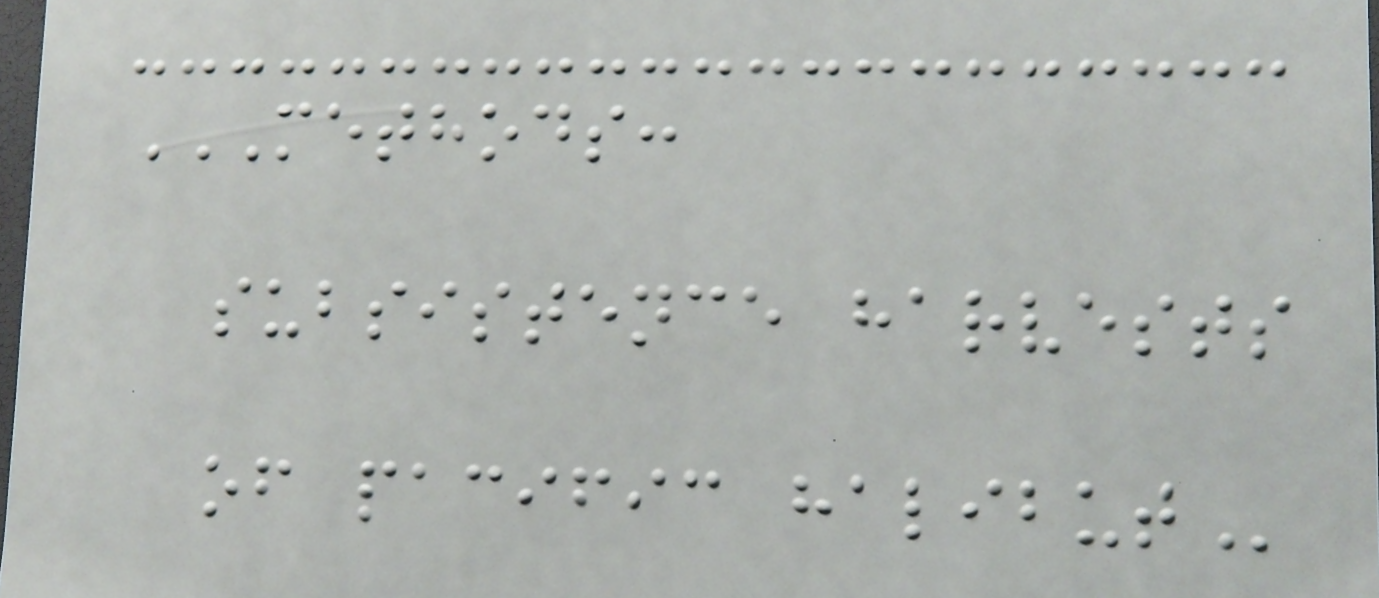METHODS:
SUBSISTENCE HARVESTS
OF PACIFIC HALIBUT
